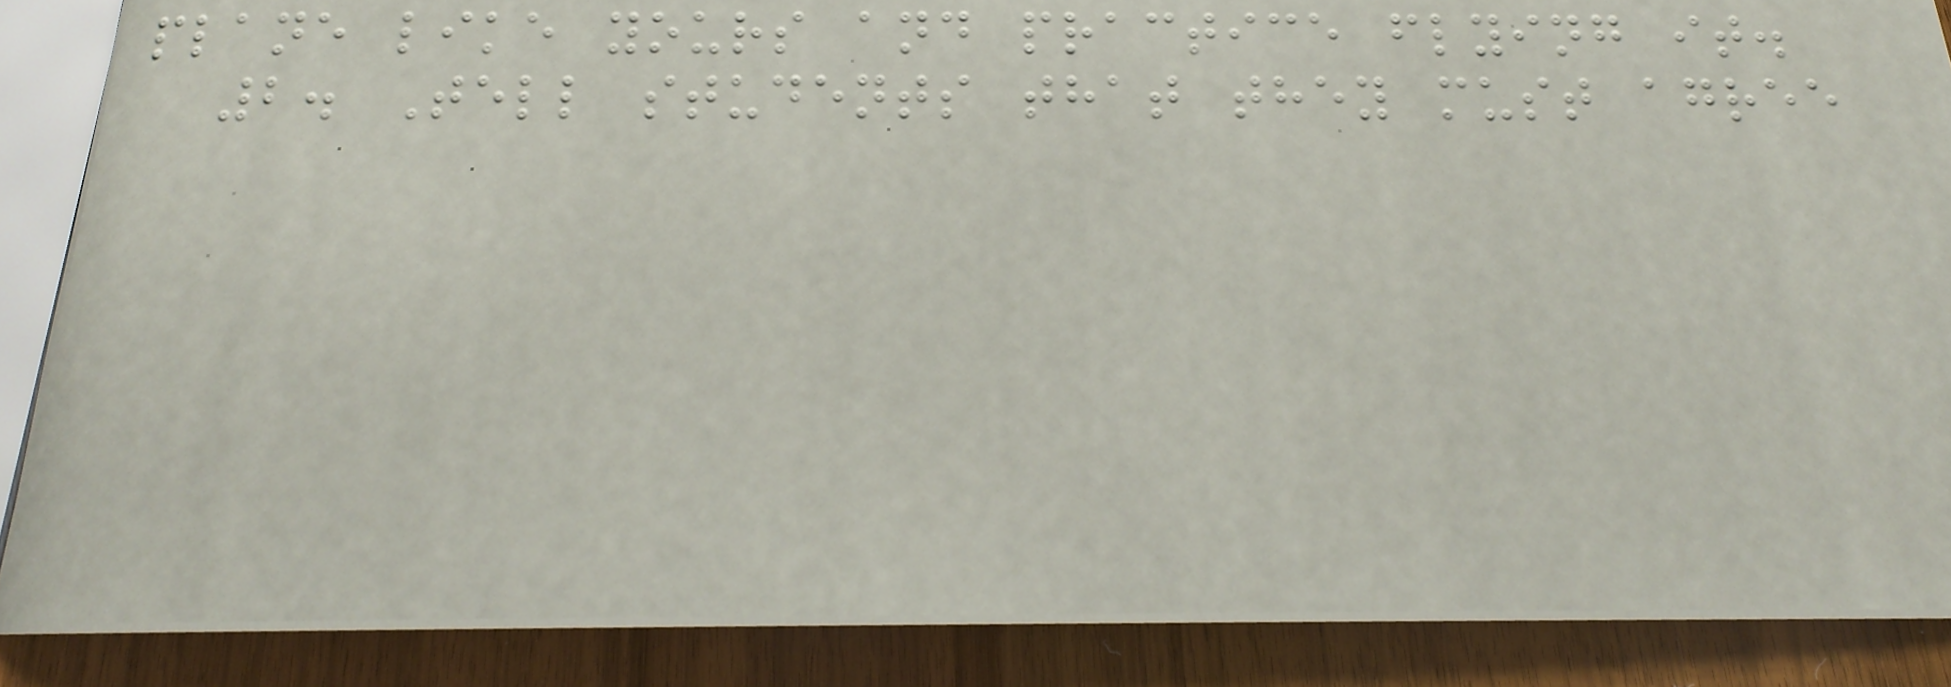plane like yours and practice flying it.
2. Tell students that they must agree
